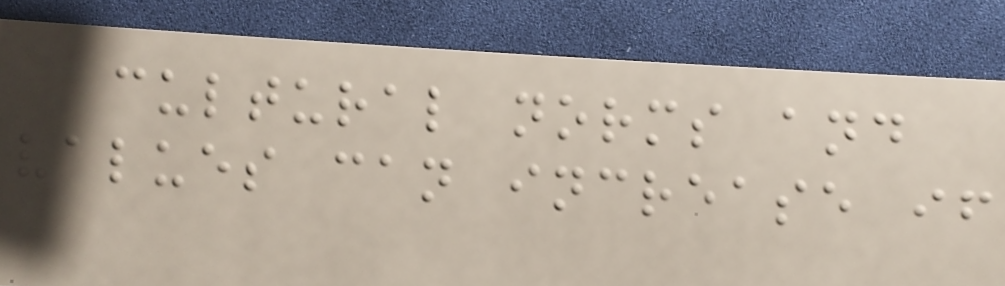cultural norms and
values can increase if
